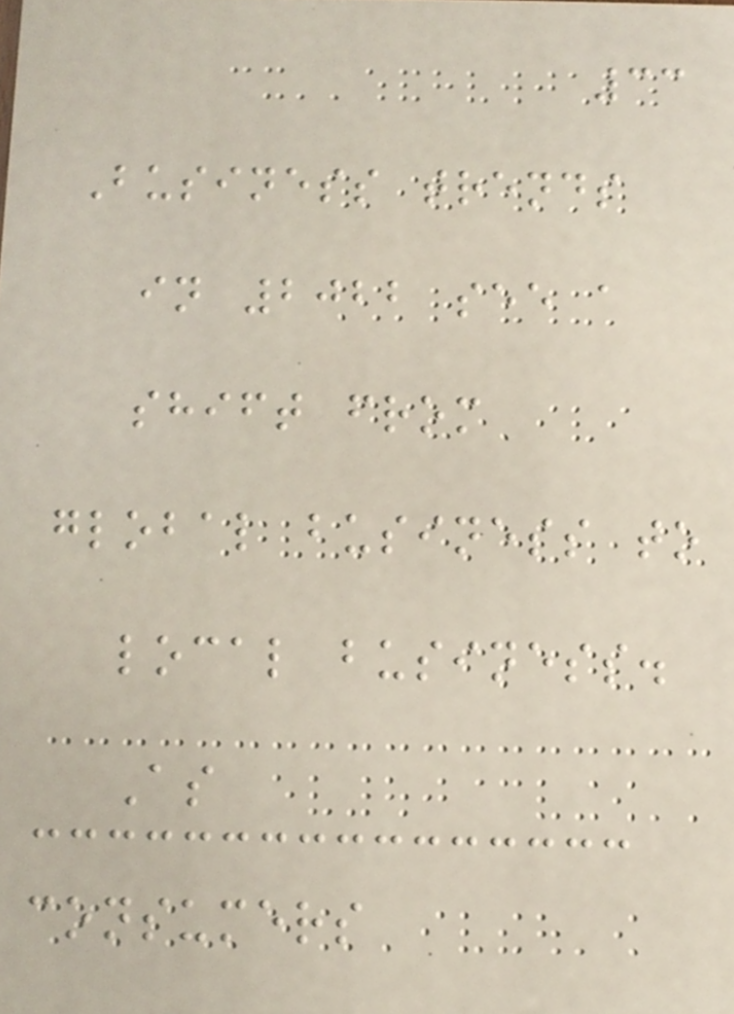33
Business trends
in 2022 see a
shift from
global business to
local business.
As
consumers
